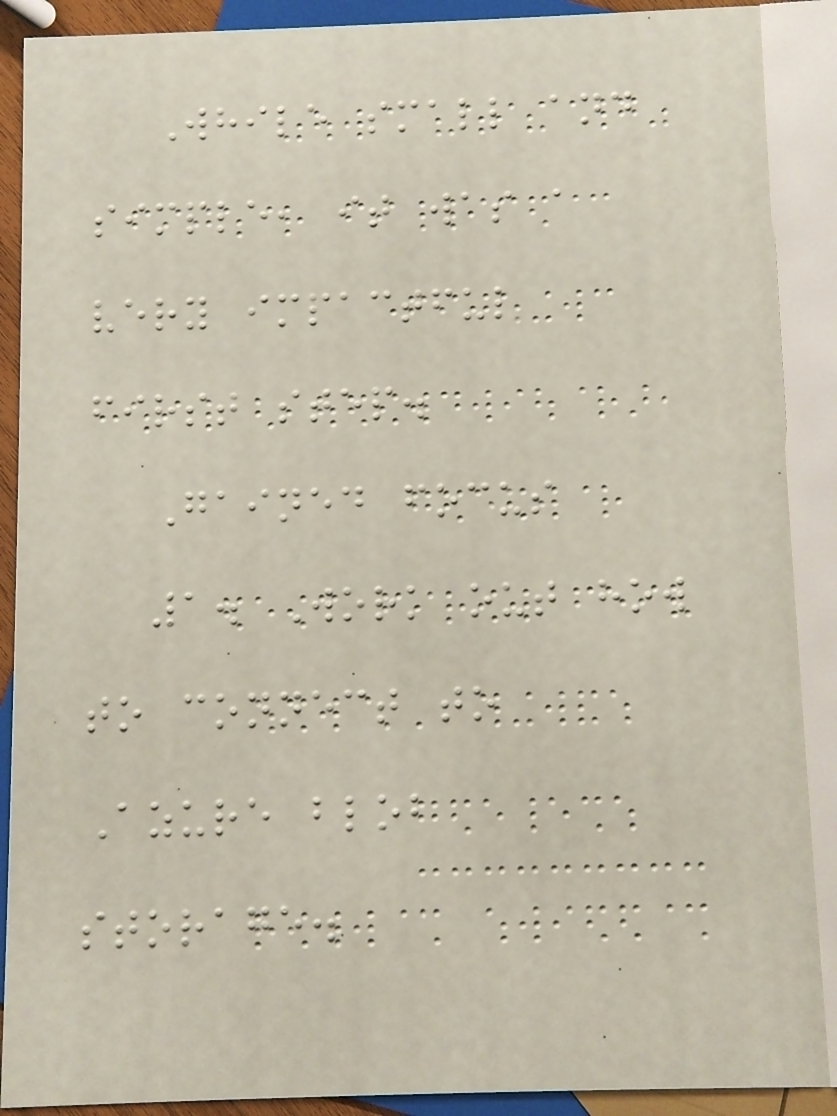While small and
simple, it was a
very impactful
first step.
Gained focus
1. Work out how
to connect to
Azure blob
storage.
